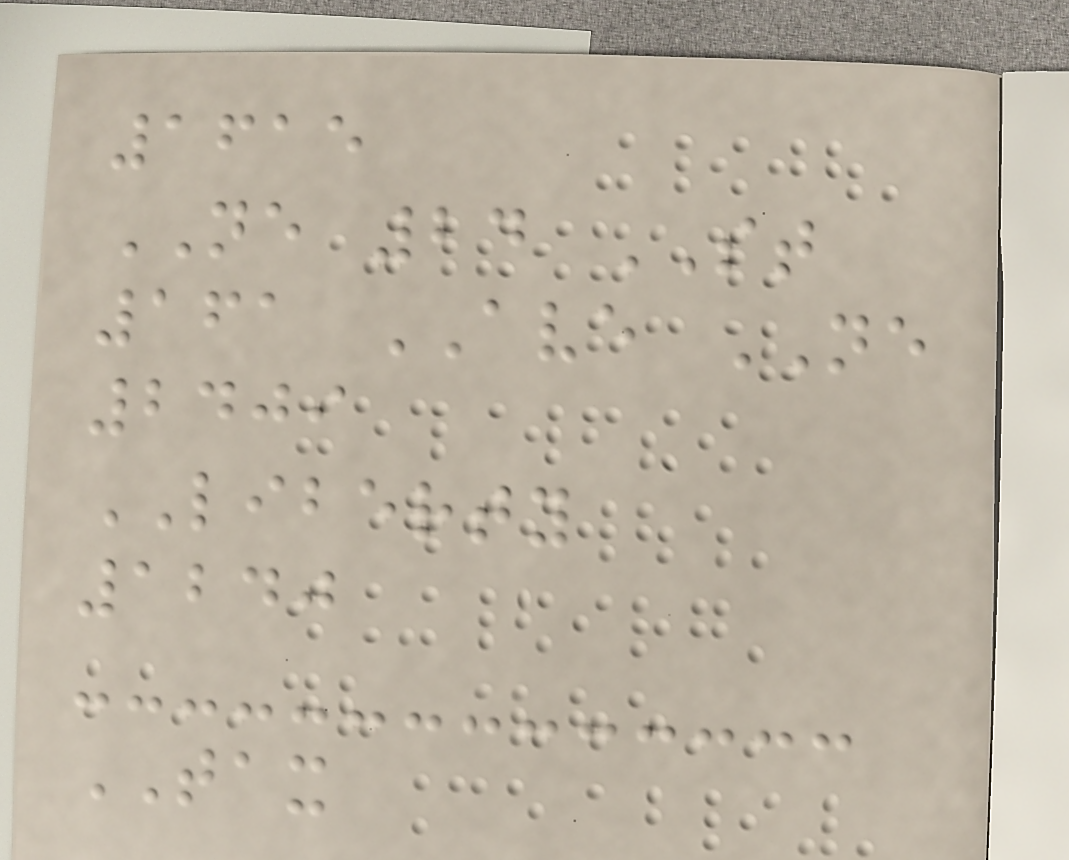1615
NE 24 ST
161 AVE NE
2409
LIBERTY
1240
TAX
